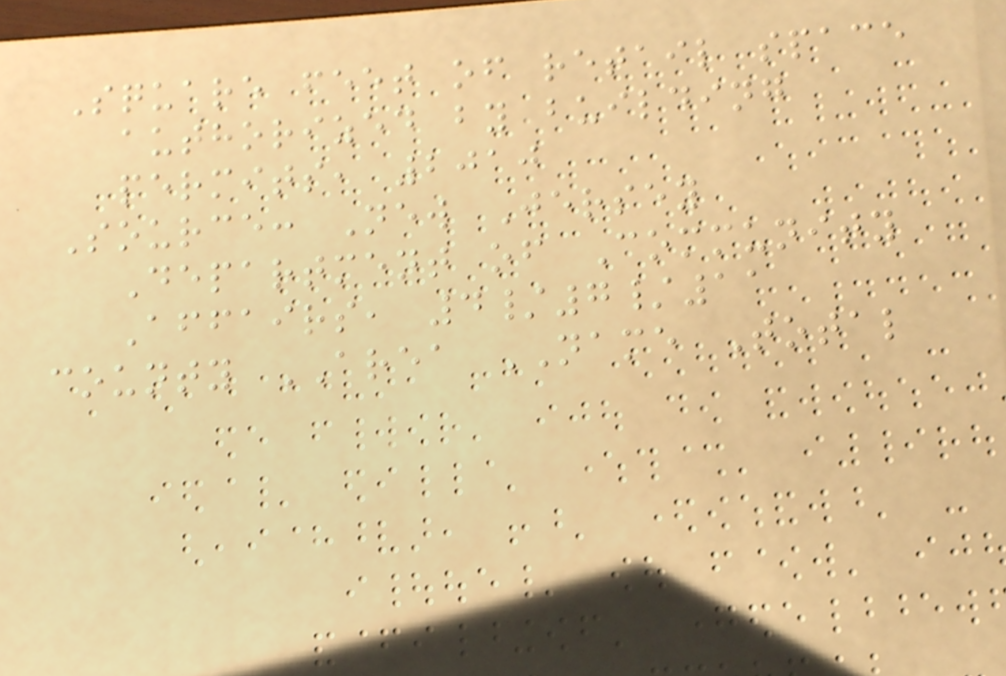Square feet of retail space
authorized by building
permits, 2010
Source: New Jersey
Department of Community
Affairs, 4/7/11
county AREA NAME Total
